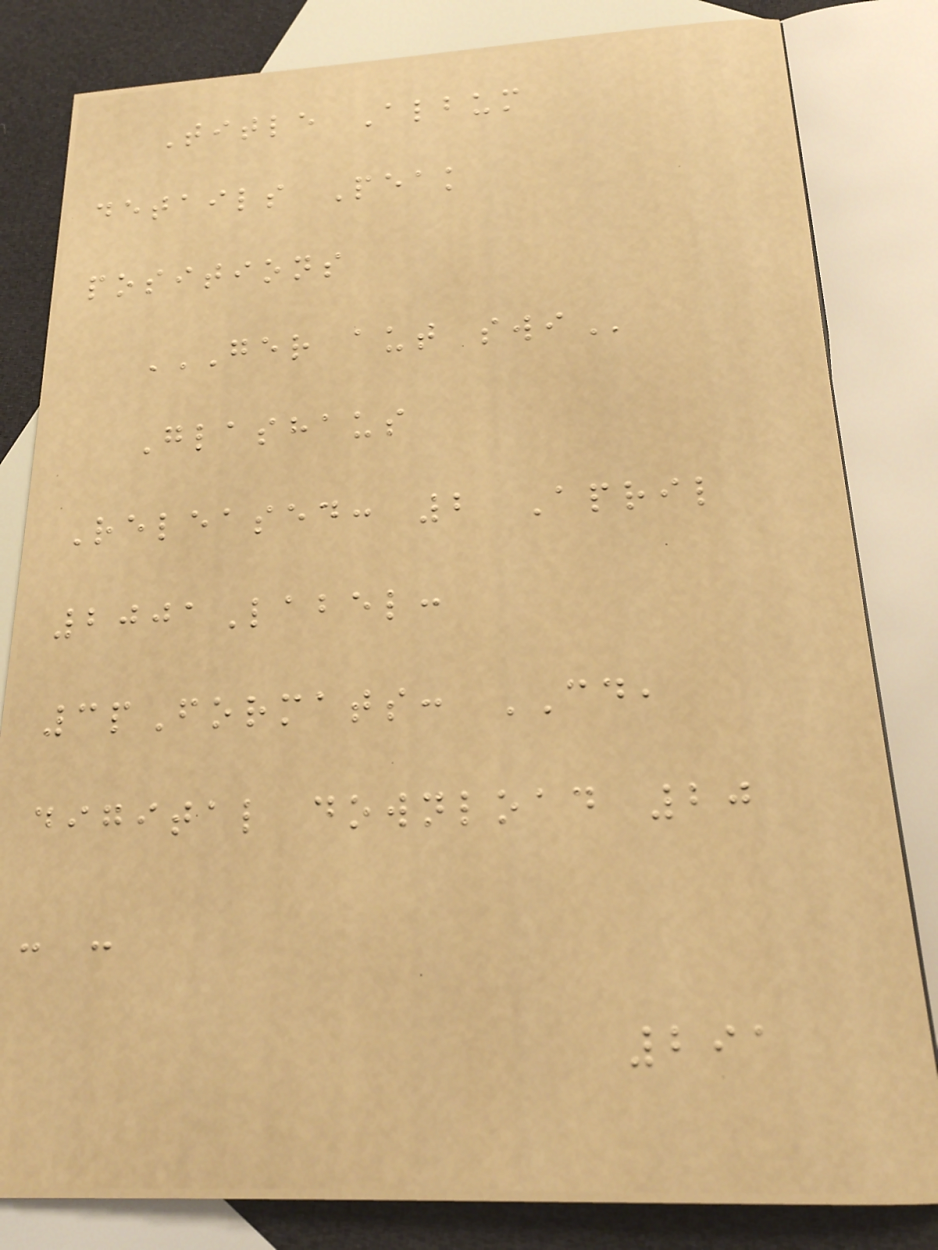Title Album
details Peak
positions
GER AUT SWI
Glashaus
Released: 2 April
2001Label:
3pFormats: CD,
digital download 20
- -
291
